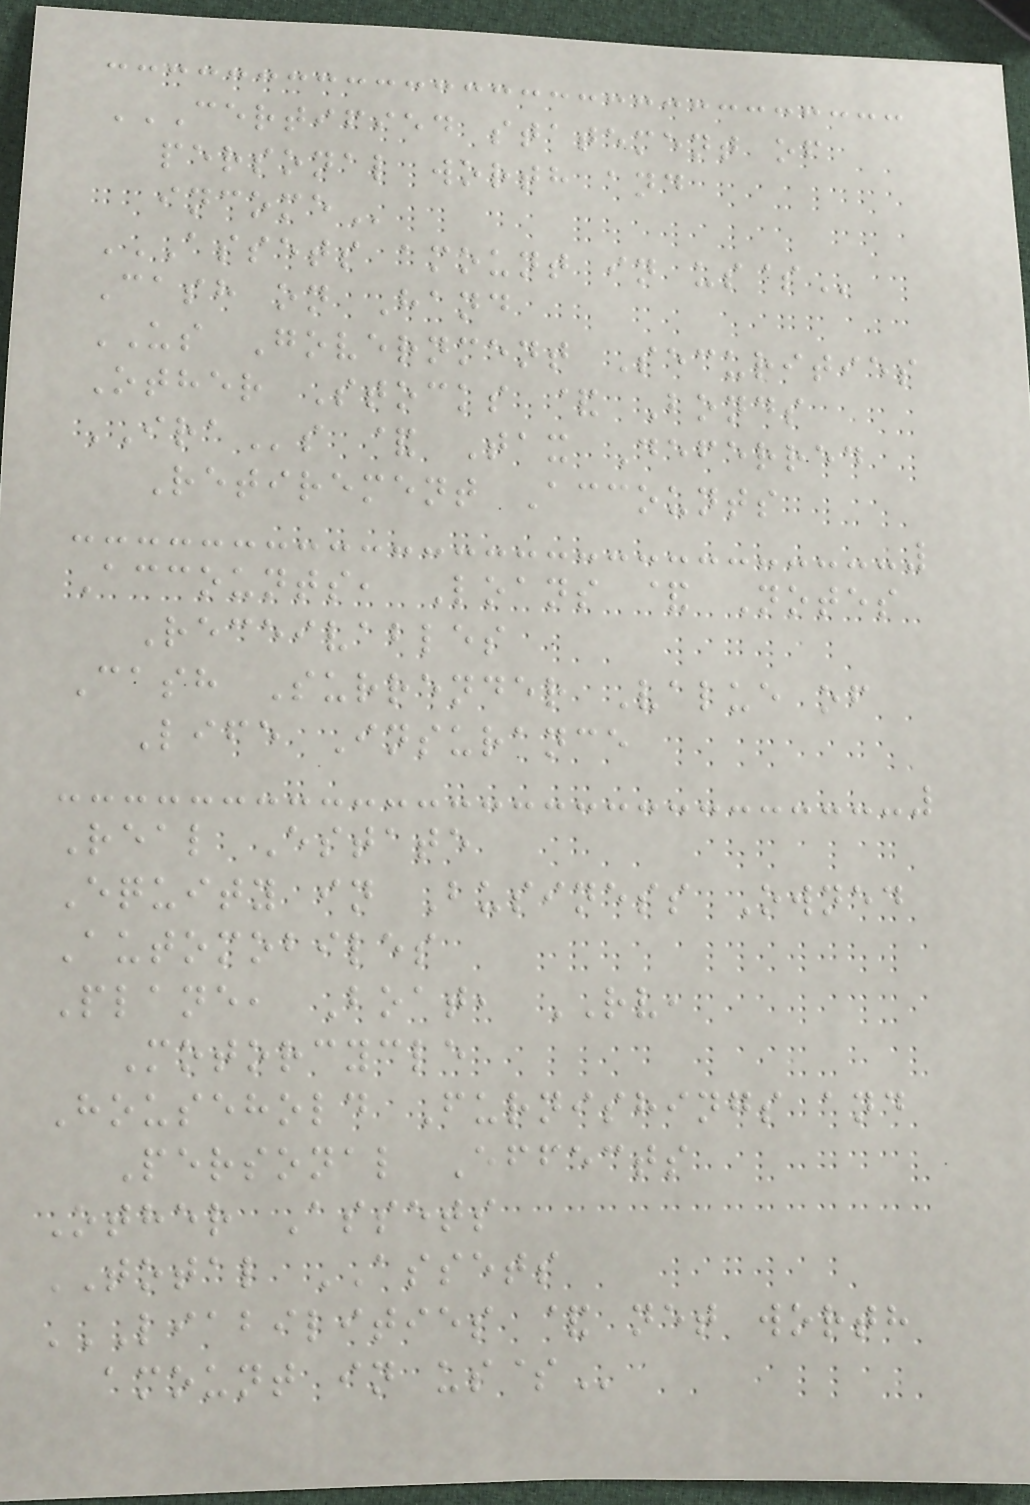CERTIFIED STATEMENT OF
PERSONAL WORTH AND
INCOME
ASSETS AMOUNT IN US$
Cash on Hand
US Government Securities
Other Stocks & Bonds
IRAs & Tax Deferred
Retirement Accounts
Accounts, Loans & Notes
Receivables
Cash Surrender Value of
Life Insurance
Real Estate
Equity in Business Owned
Automobiles
Plane, Boat, RV,
Motorcycle
Household Furnishings and
Personal Effects
Other Assets
TOTAL ASSETS
LIABILITIES & NET WORTH
AMOUNT IN US$
